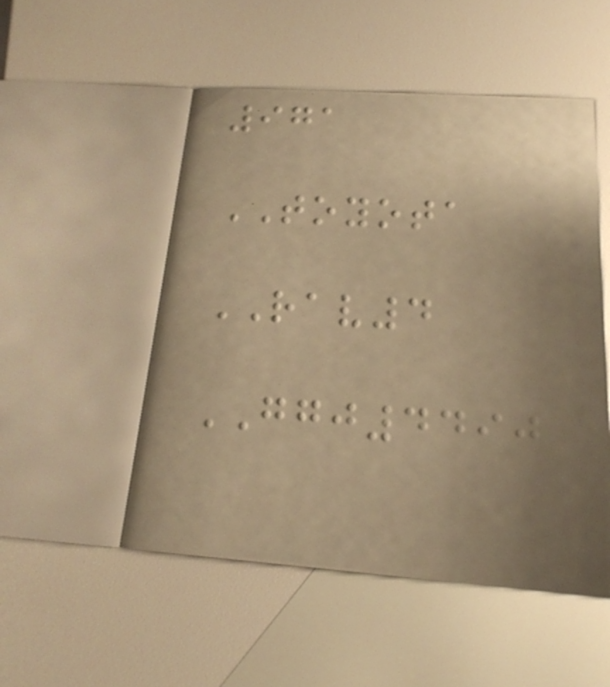971
TOYOTA
RAV4
GGJ4490
